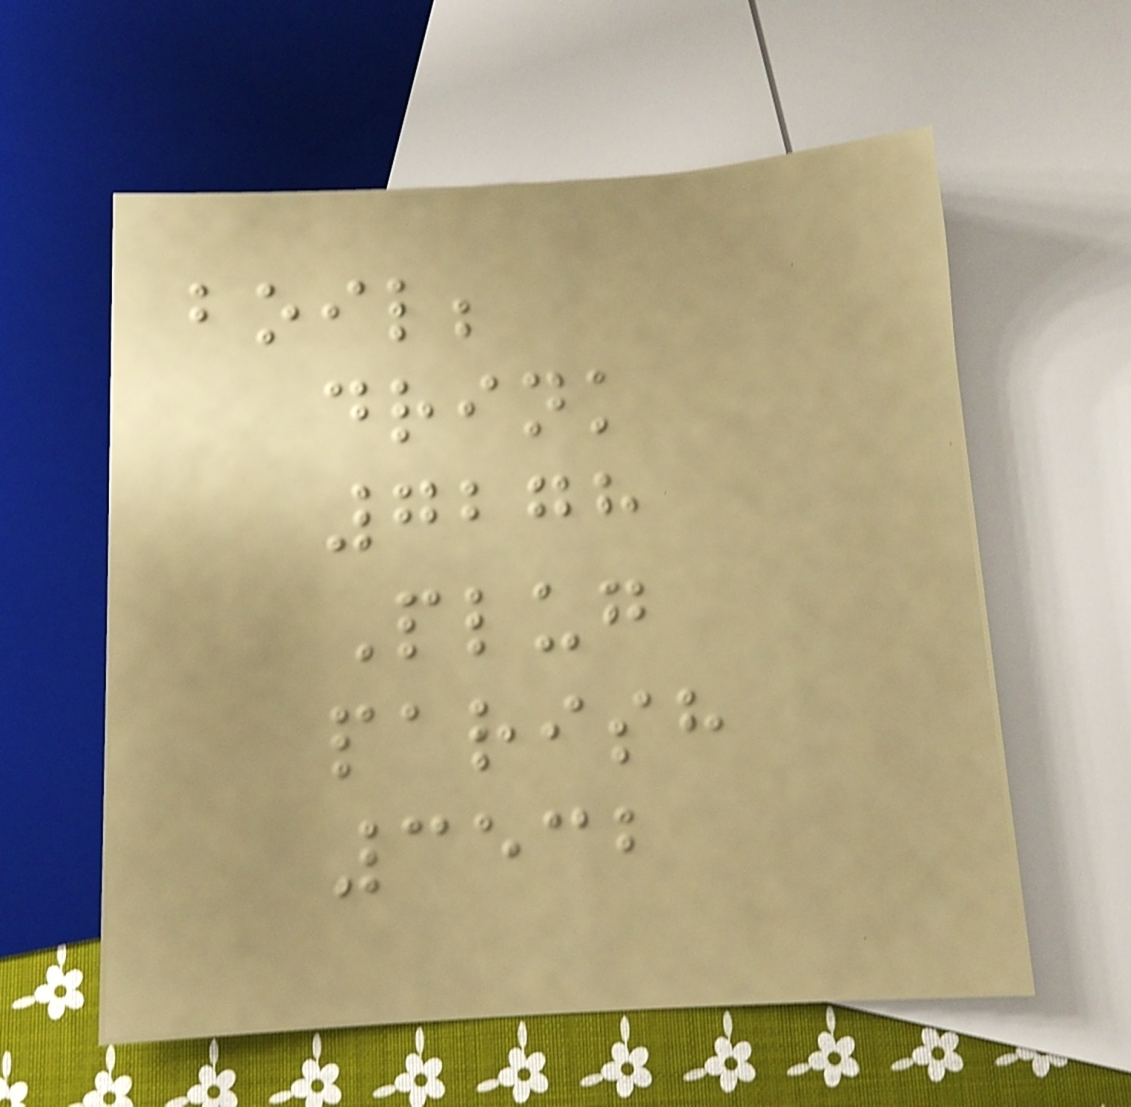boil;
drink
7278
Plug
parish
3532
